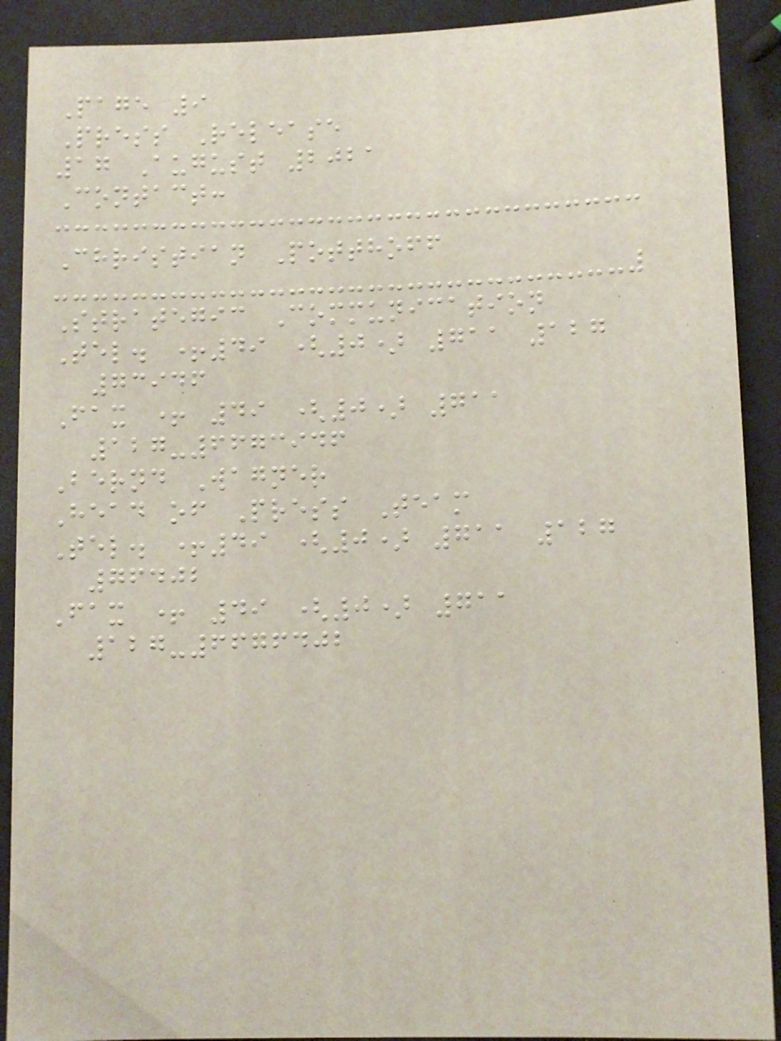Page 9
Press Release
17 August 2021
Contact:
Christian Potthoff
Strategic Communication
Tel. +49 (0) 711 127
73946
Fax + 49 (0) 711
127-6673946
Bernd Wagner
Head of Press Team
Tel. +49 (0) 711 127
76402
Fax + 49 (0) 711
127-6676402
